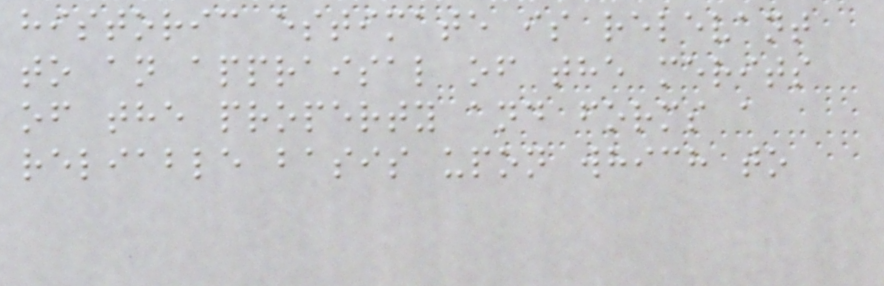historic estimate is relevant
to an appraisal of the merits
of the property and forms a
reliable basis upon which to
